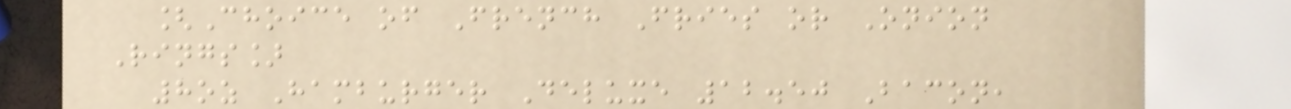[Choice of French Fries or Onion
Rings]
8oz Hamburger Deluxe 12.50 Bacon,
